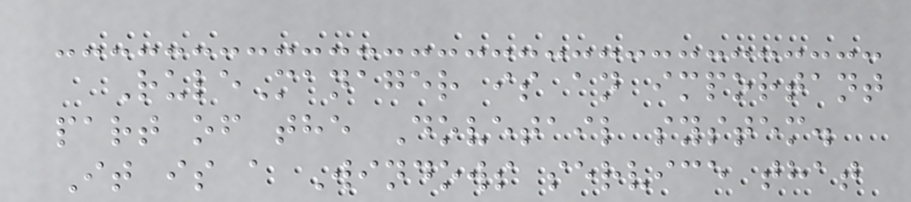RuleManager is an important
part of the Dovetail system.
It is a Windows service that
